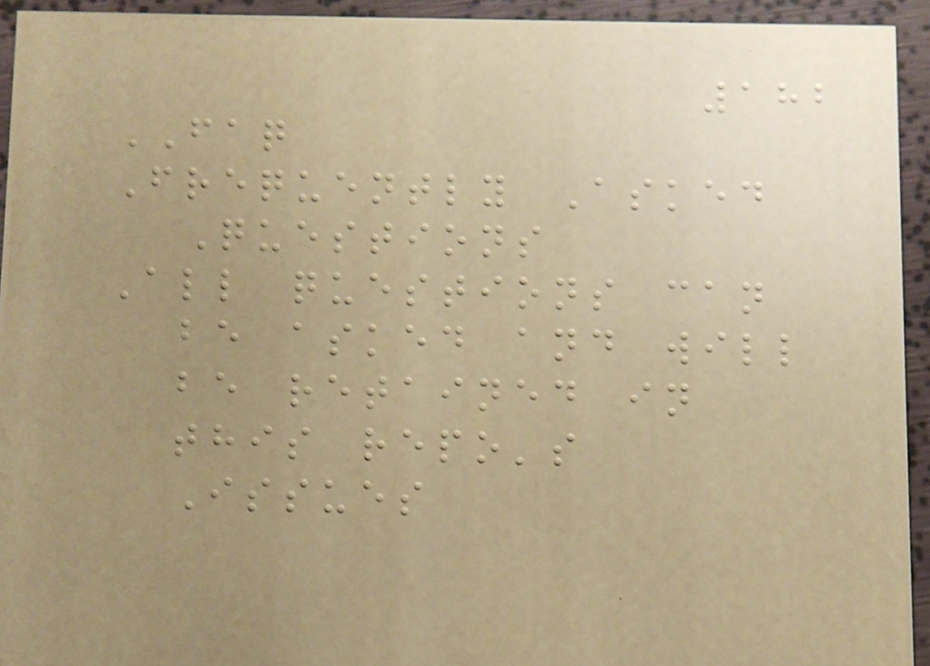182
FAQ
Frequently Asked
Questions
All questions can
be asked and will
be retained in
this repo's
Issues
